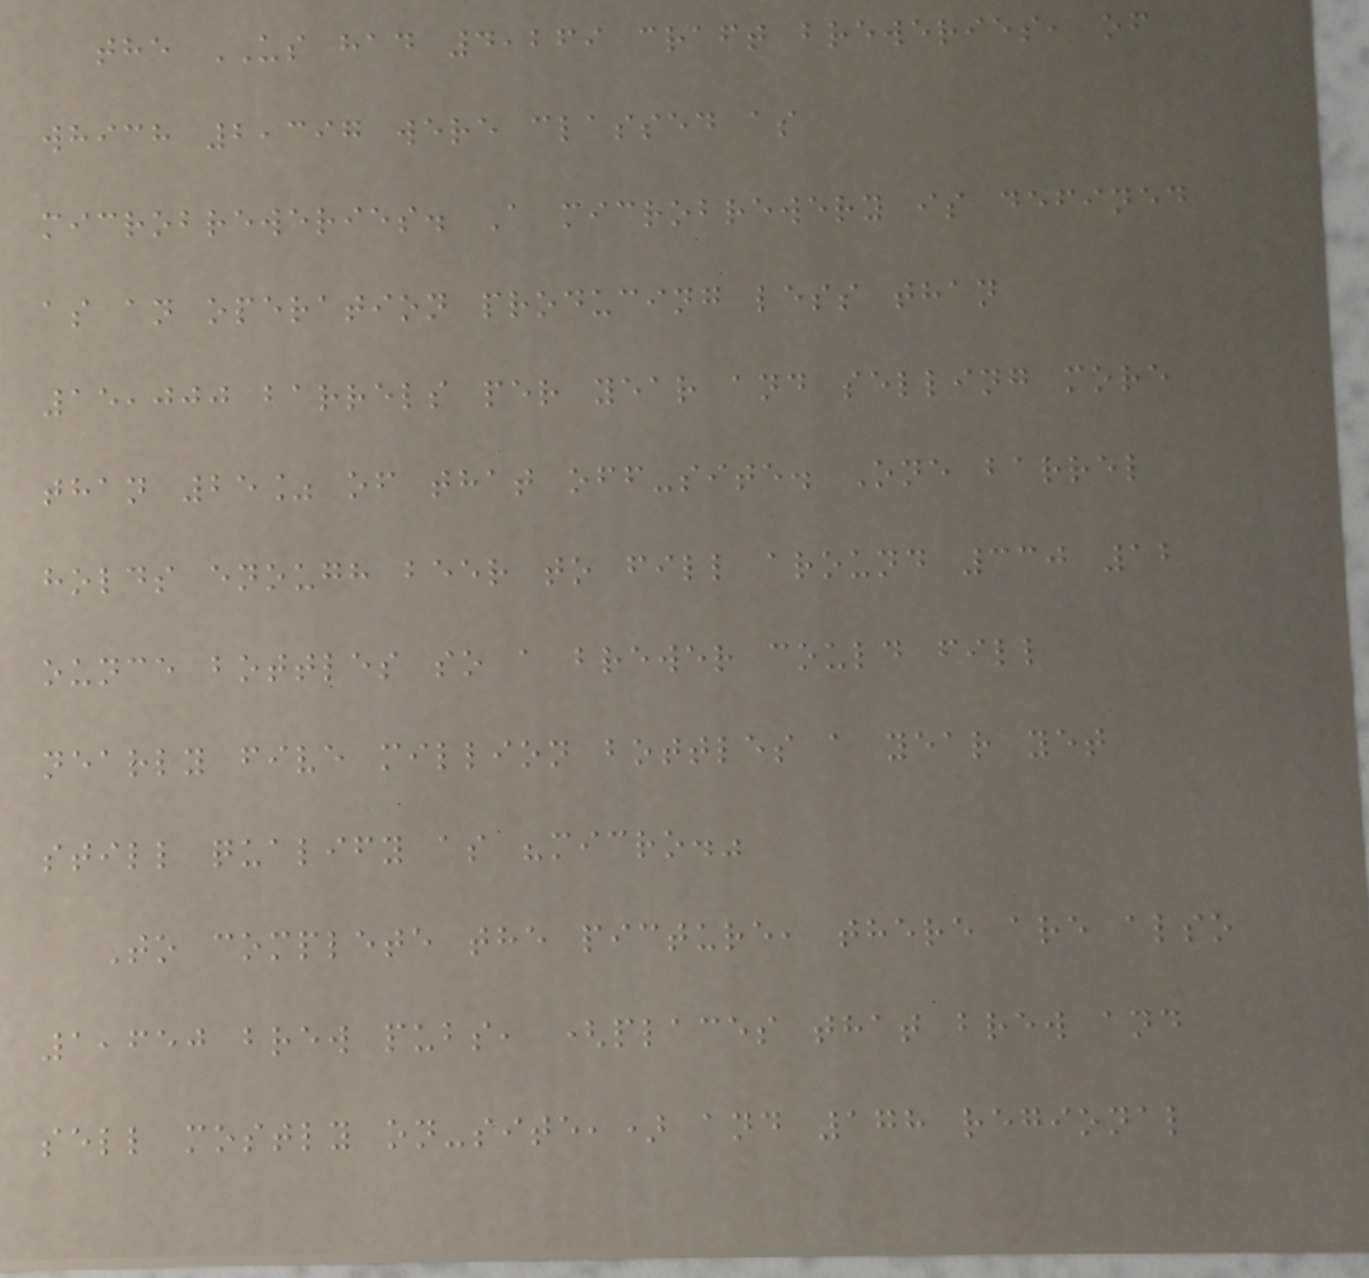the US had 4,269 craft breweries, of
which 2,397 were classed as
microbreweries. A microbrewery is defined
as an operation producing less than
15,000 barrels per year and selling more
than 25% of that off-site. One barrel
holds enough beer to fill around 330 12
ounce bottles so a brewer could fill
nearly five million bottles a year yet
still qualify as "micro."
To complete the picture, there are also
1,650 brew pubs, (places that brew and
sell mostly on-site,) and 178 regional
